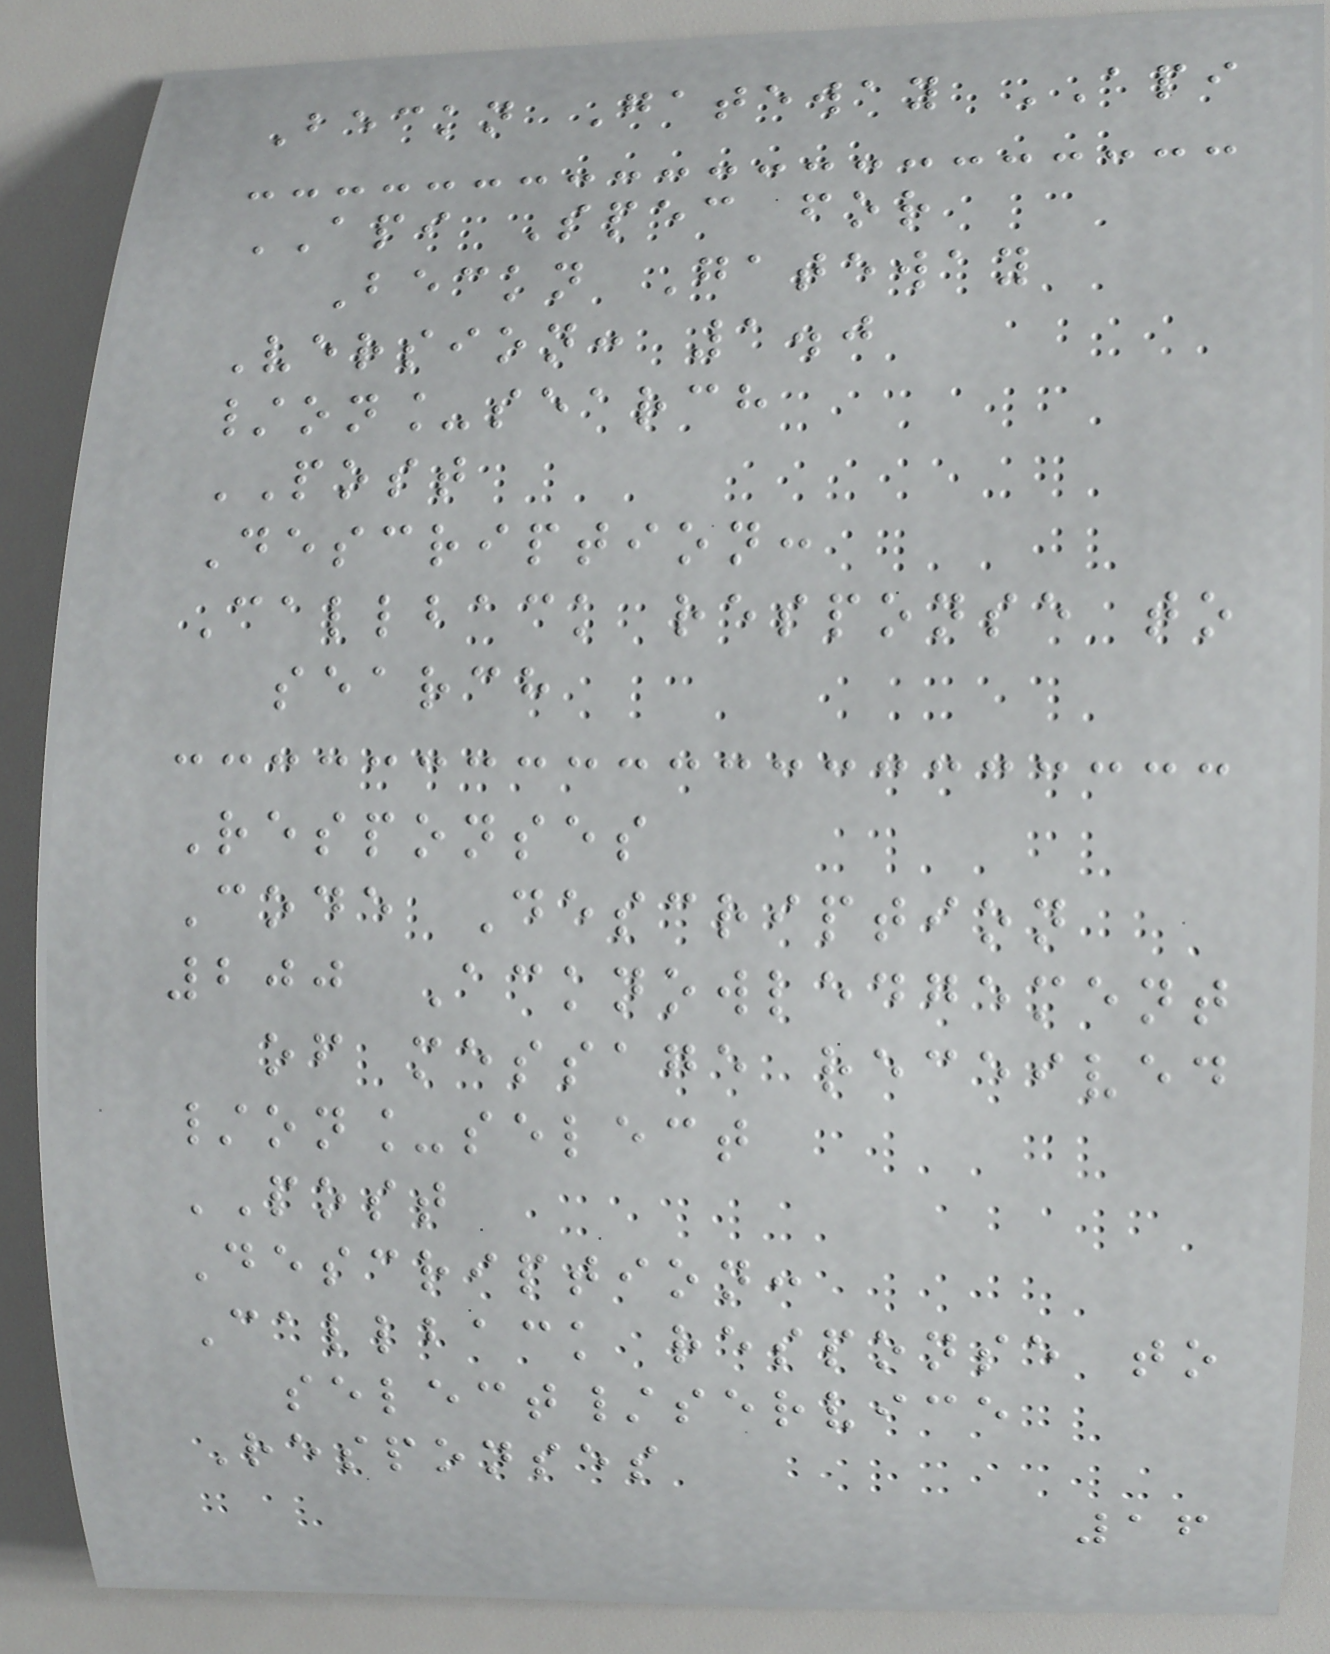Beckn Gateway API
API Spec for
Beckn Gateway
Version: 1.0
/on_search
POST
Description:
Callback response to
search
Responses
Code Description
200 Acknowledgement
of message received
/on_select
POST
Description:
Callback response to
select/service
Responses
16
